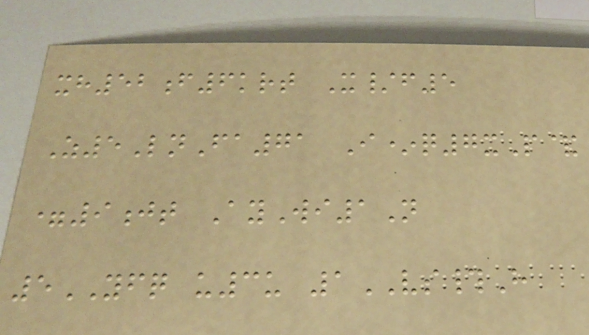xh52f6krt X/f5
Z5LnFa71 I*q7xP&
=9jt AyWi1N
5YFQ u3u 1VS#H
